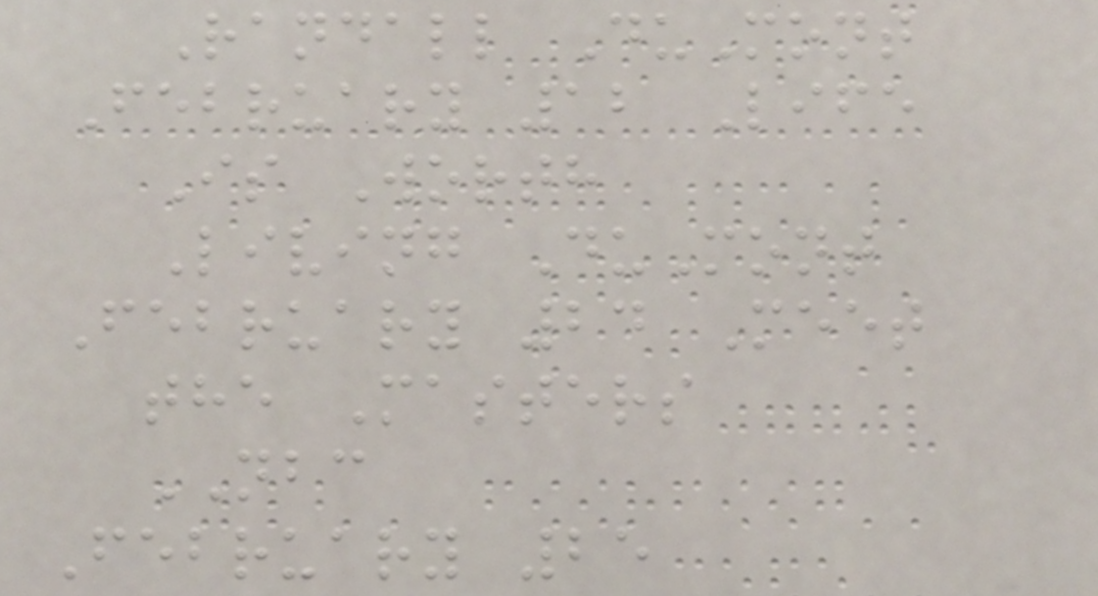Randall DuMont
February 12 Life
Is Worth
Living DuMont
February 24 Meet
the Masters
NBC
February 25
